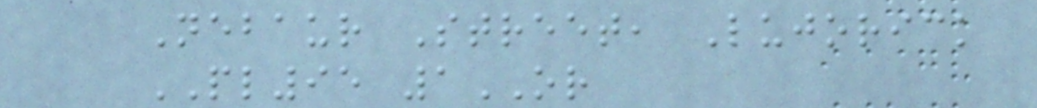Nebaur Street, Lujorick
PL95 1OR
